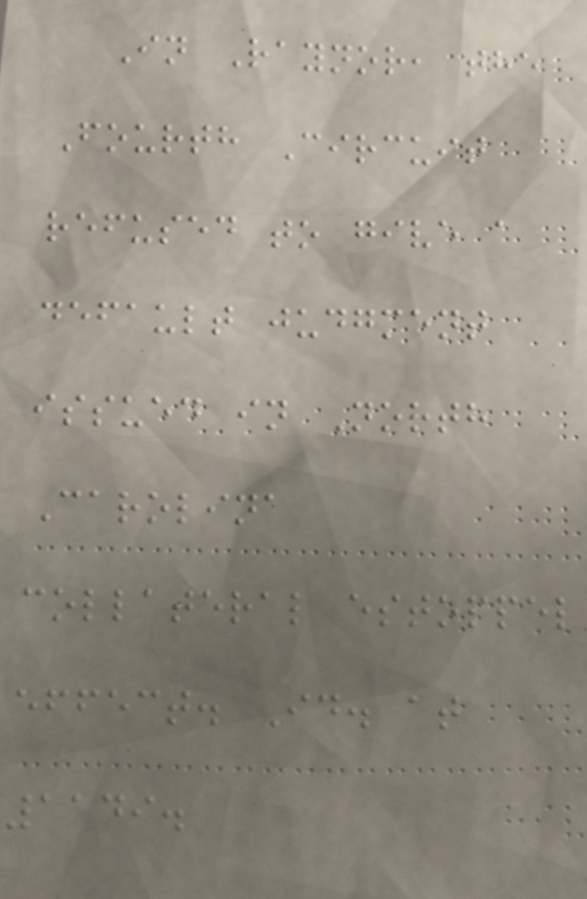In Raynor, the
Fourth Circuit
refused to give a
default judgment
issued in North
Carolina
collateral estoppel
effect. Id. at
1149.
